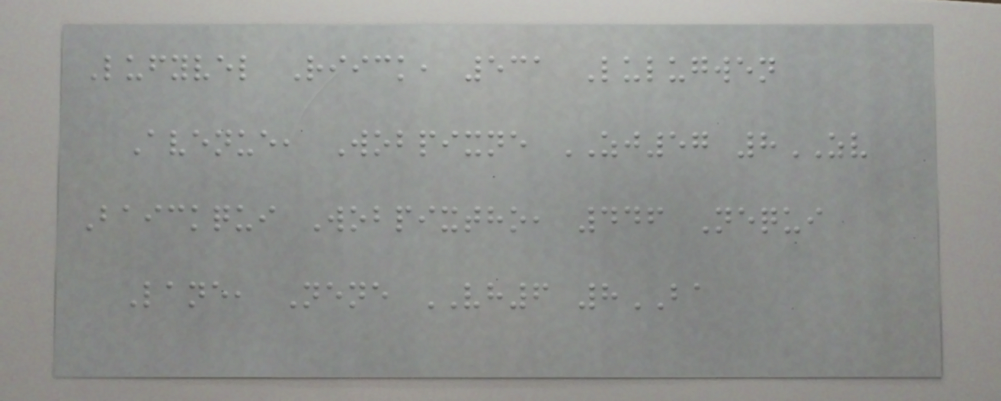Lufyvel Riick, 531 Lulugwen
Avenue, Wobpixne ZJ57 8ZV
Baickqui Wobpixtho, 446 Nequi
Lane, Nene VH6 8BA
